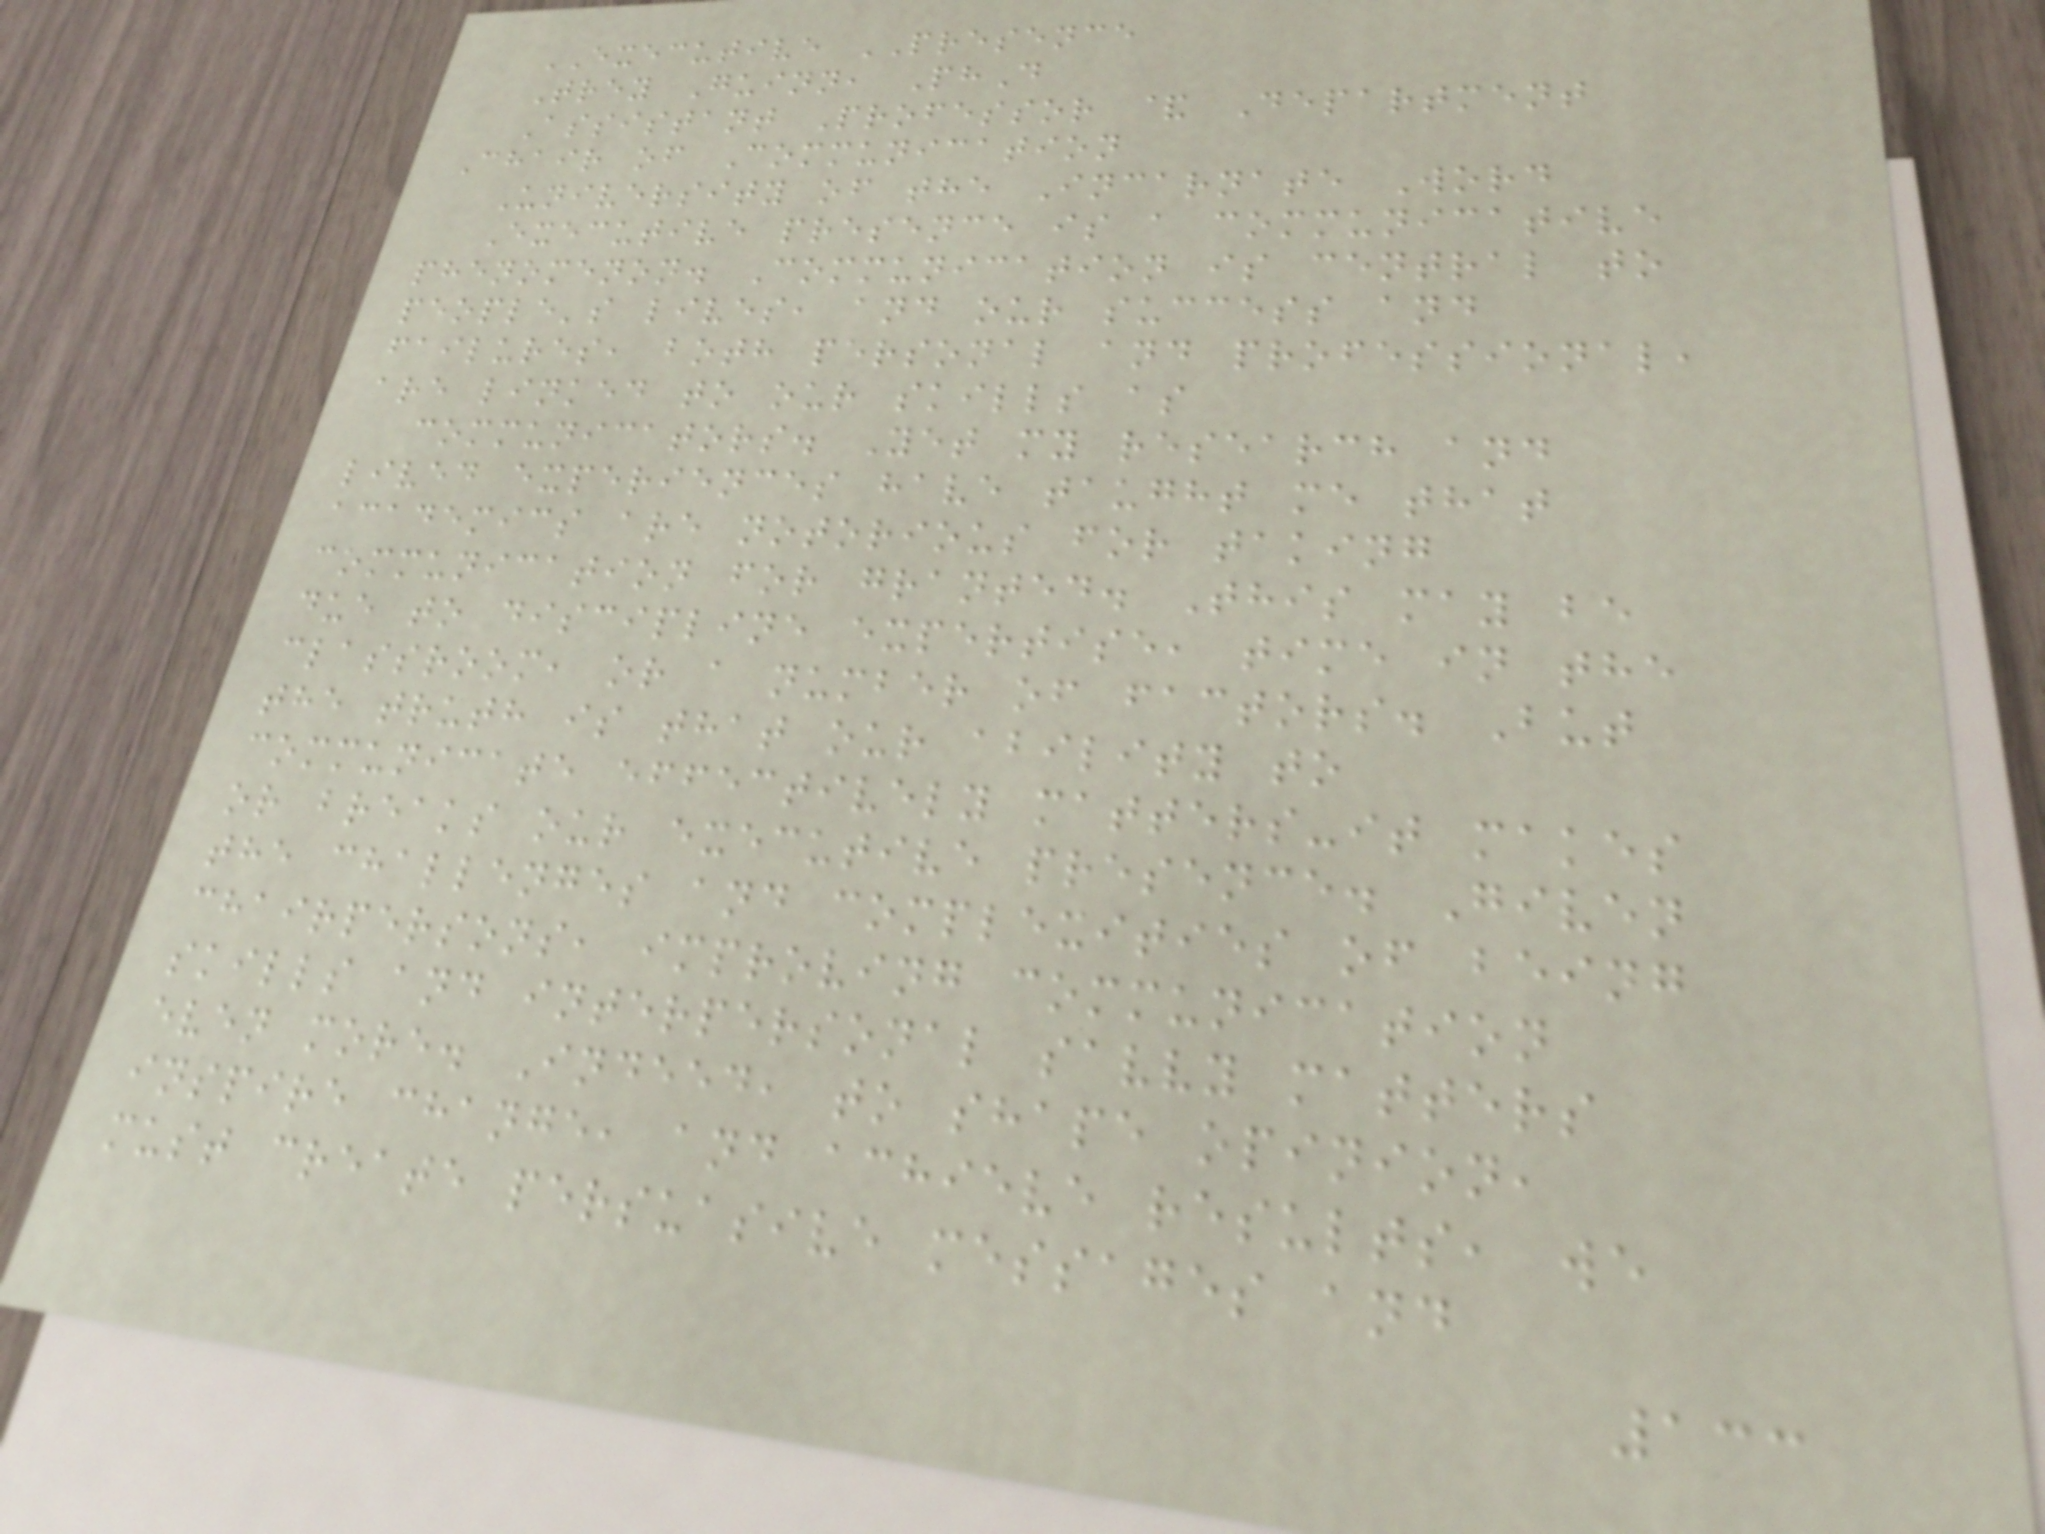EXECUTIVE PRESENCE
Trey Guinn, PhD
Assistant Professor & Department
Chair of Communication
University of the Incarnate Word
Executive presence is a communicative
phenomenon. Communication is central to
people's lives, and our success and
failures, both personal and professional,
are linked to our skills as
communicators. Yet my research and
lived experiences have taught me that
academics are notorious for taking
communication for granted. This may be
due to discipline expertise, time in the
classroom, or a number of factors. But
the truth is that our ability to
communicate effectively matters-it makes
or breaks our executive presence. Given
the challenges and complexities of being
chairpersons, improving communication
skills and interpersonal savvy matters
even more. Indeed, to shape opinion,
inspire change, and achieve results, we
must create persuasive messages and
133
